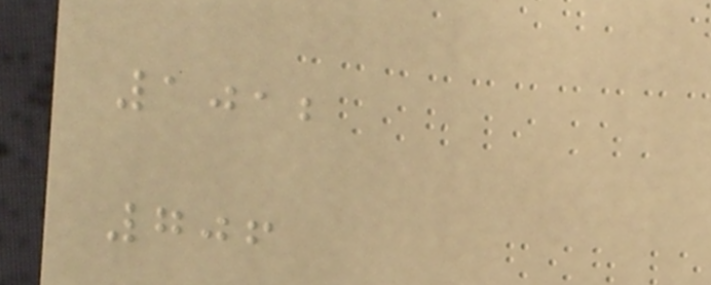1012
706
